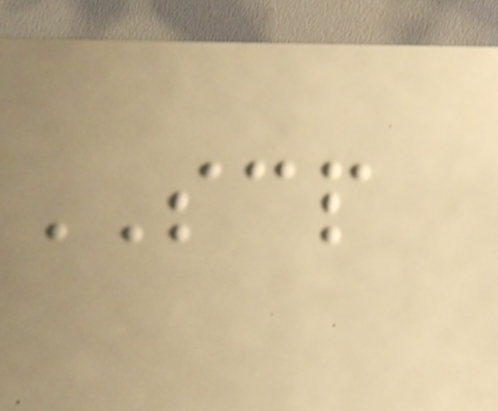SCP
